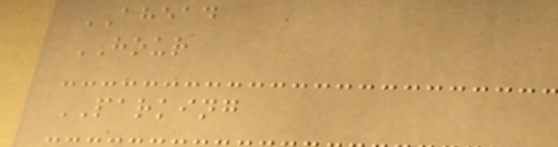AHEAD
HOUR
PARKING
